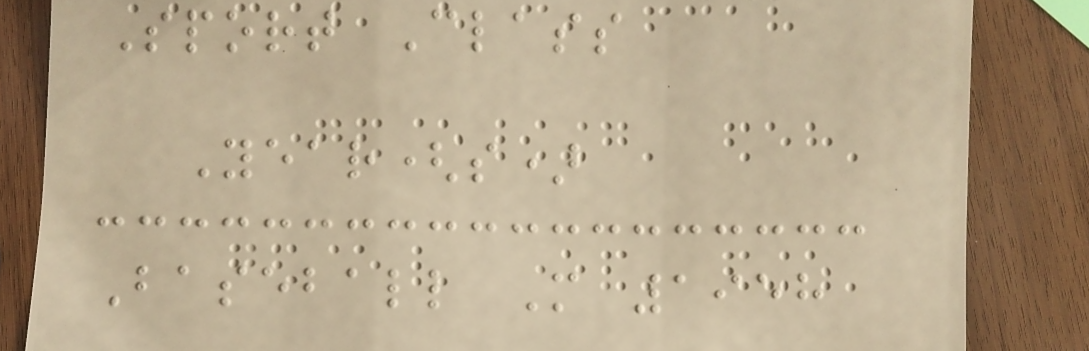Sport Class
Year(s)
Baseball M 1958
